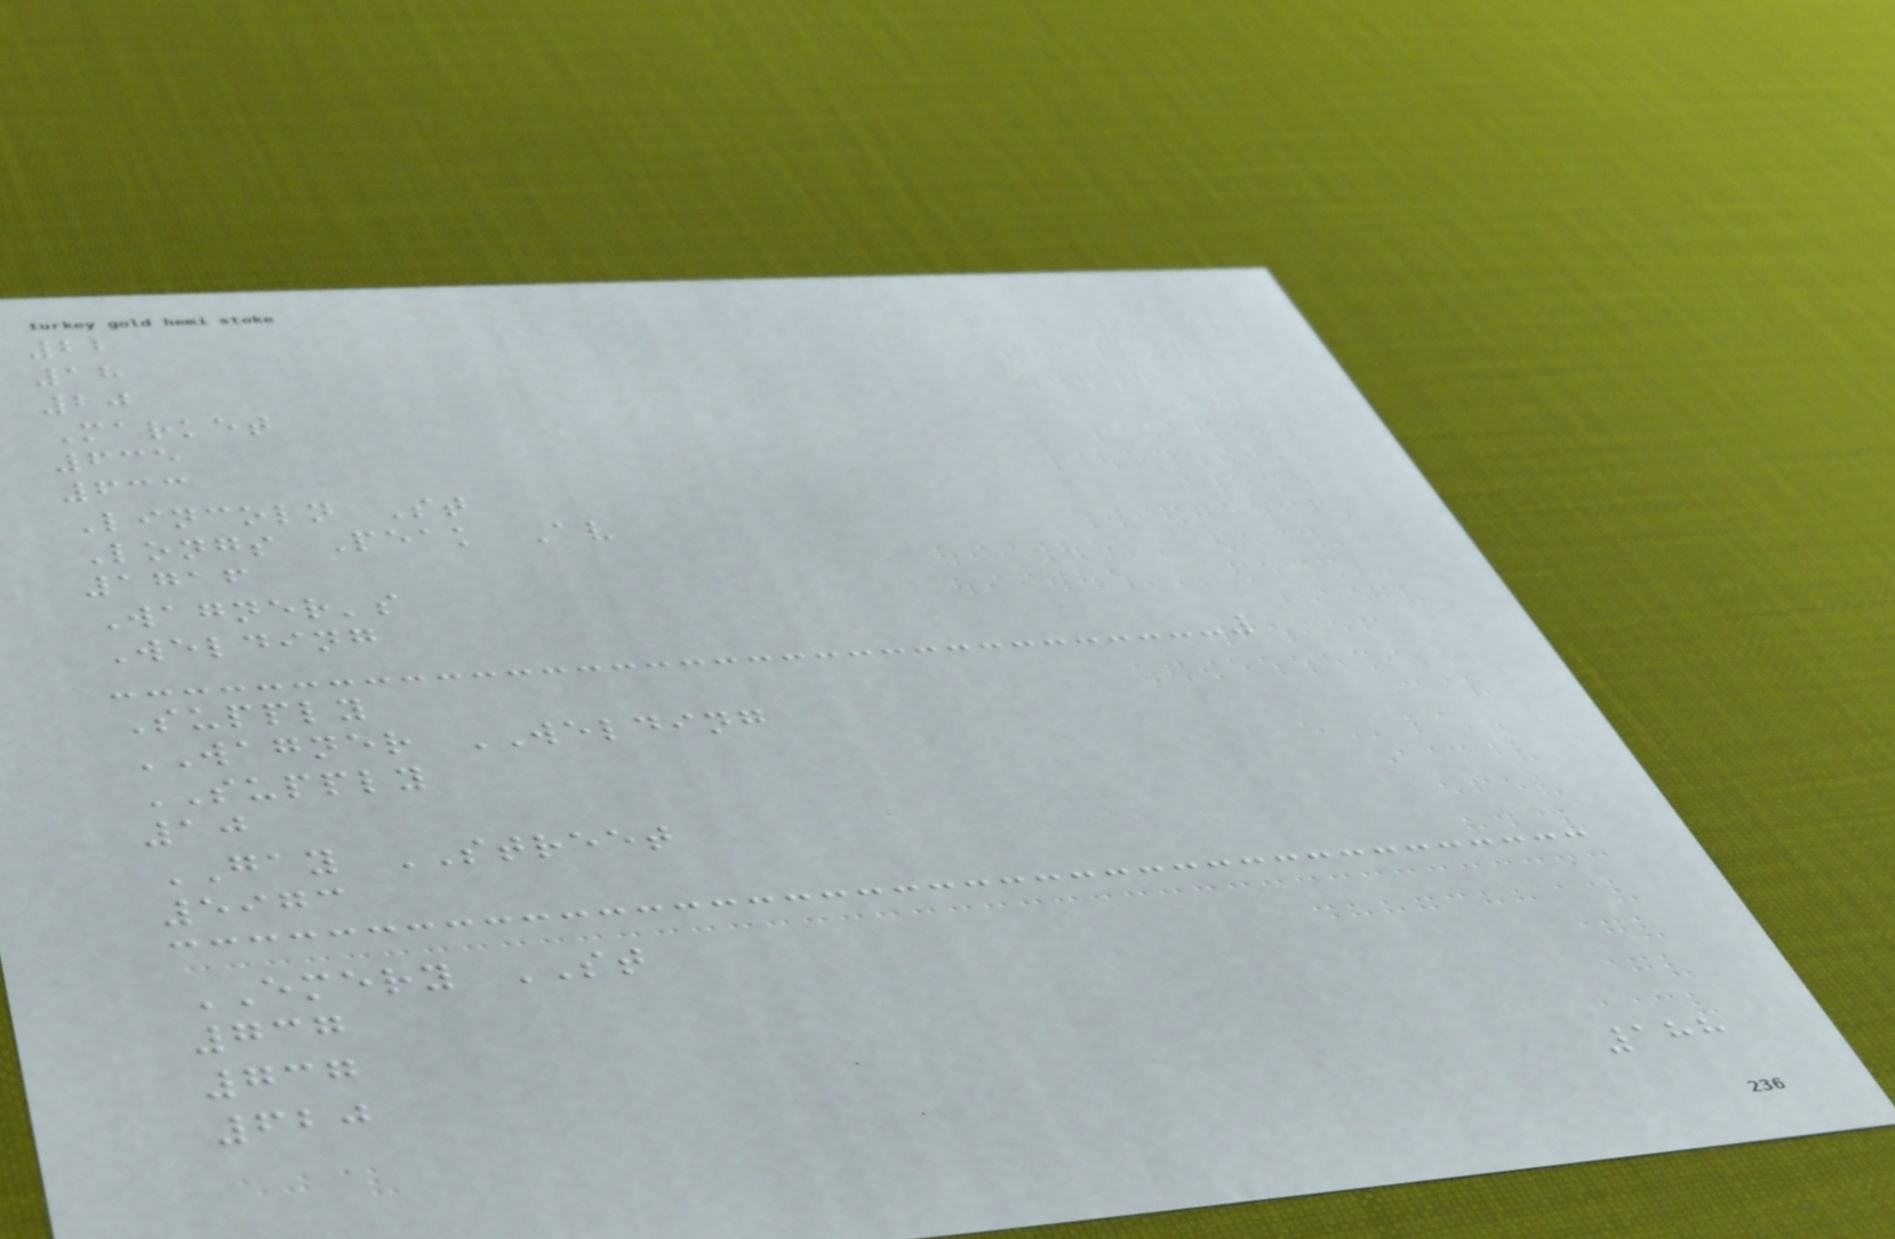22
18
20
Market
635
633
Lincoln St
Longs Peak Av
1716
Wagner's
Welding
Supply
WAGNER WELDING
SUPPLY
10
GAY STREET
5973
EMERY ST
737
737
620
188
